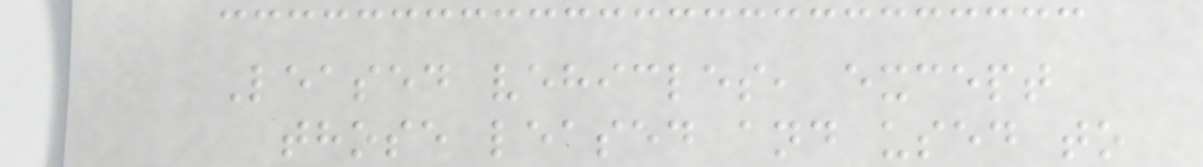Leased vehicles, except
those leased and used to
